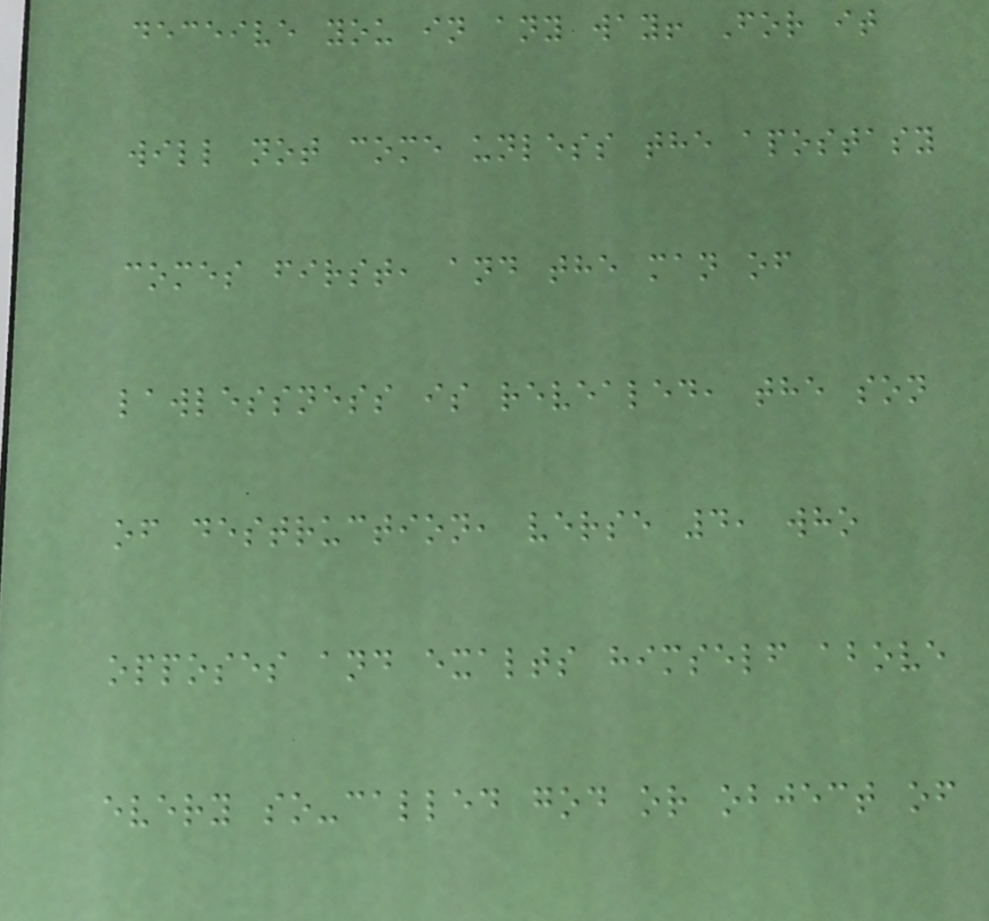deceive you in any way! For it
will not come unless the apostasy
comes first, and the man of
lawlessness is revealed, the son
of destruction, verse 4, who
opposes and exalts himself above
every so-called god or object of
